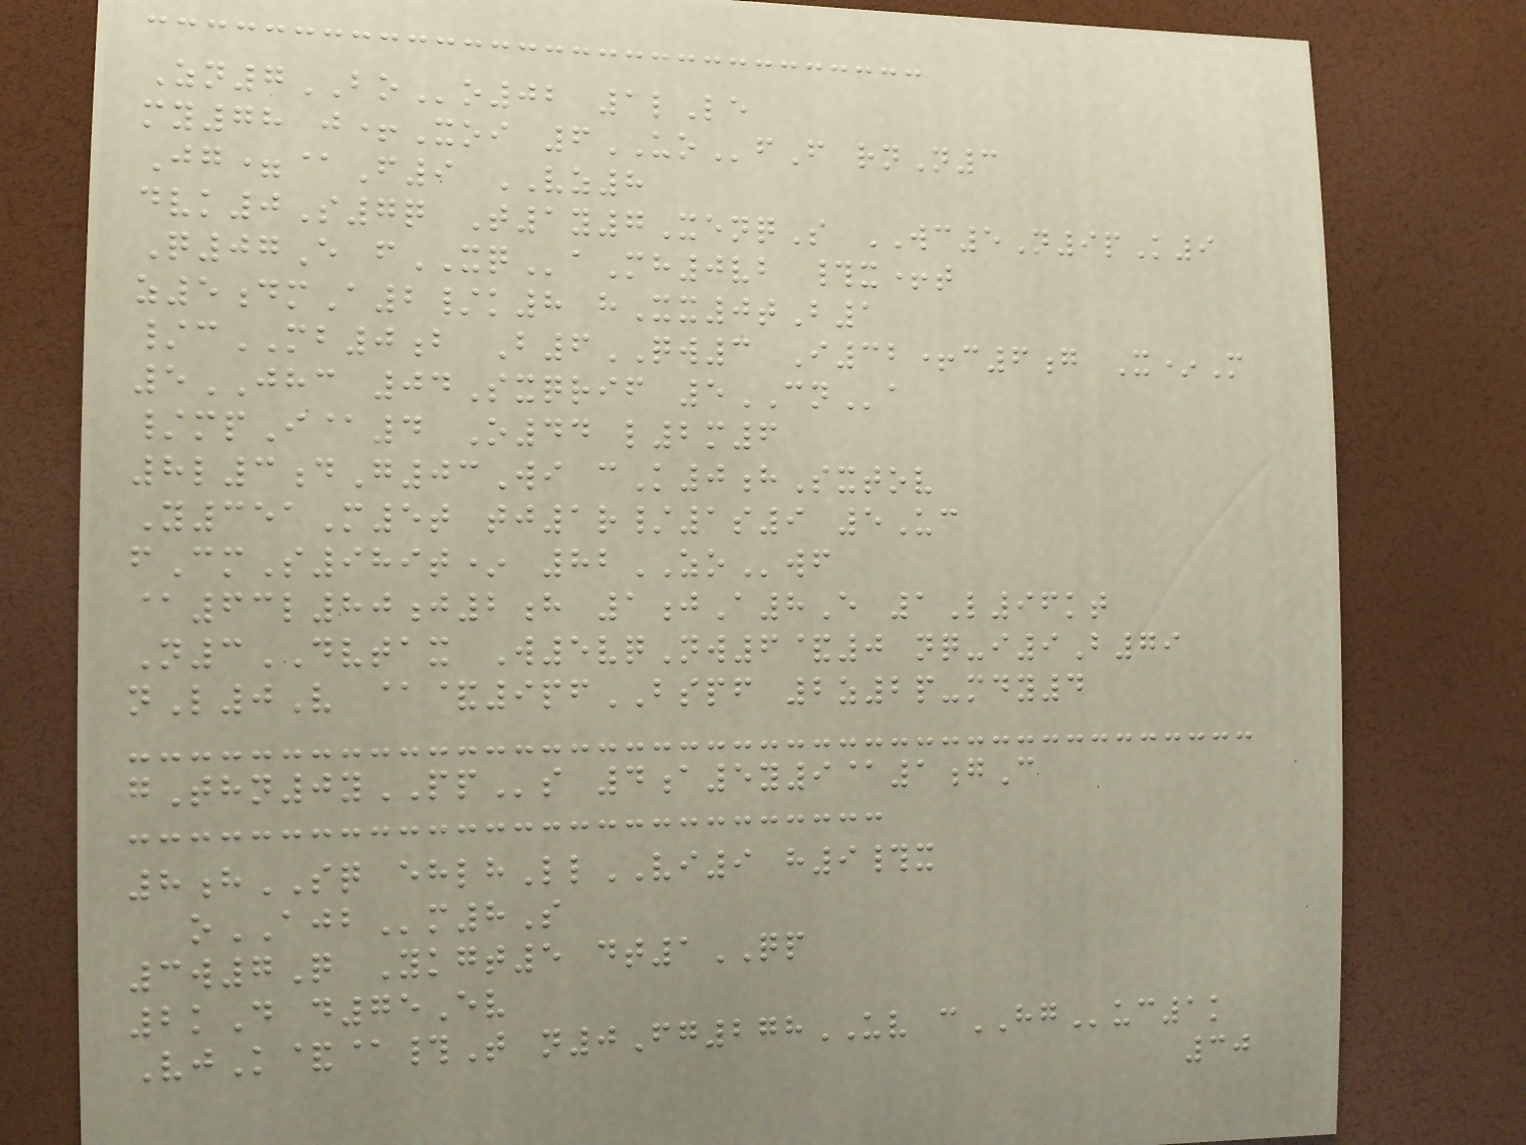Zn7BOo02 1lLe
my78 j+Xoi 6UOfF rnN3
Jg=@F9 VZ8
dvk0S7q T1y7XenqS WC5N9pK9
Q07E fXQaMh0vb #x+t
z5dmA2/k8 hXx0tB1
/cMB0b B6QW3 I32+c6g X*M
5JHC 04Sxqrif 5CNa
/mpI@4 O44 l2m6
8l3dG03Wi cK0hSxtov
Y351M5t tj1r/1s9 5Uc
fCmS989t* 82ZOwf
@63l80j2h 1jA8E 1L96kt
N3DVTAX W5vqNw6&0 nq-i9B79
nL0V @&9pfBSPF 2z2p-mdy4
gThn0yPPs 4a5y9@1gC
8hSQ ehlhLlVI9 h9#x
oAJBm8S
3w7Q Ykgt5 dt1QP
2kD d75Ev
VjK&@#T n0Fg278UV cHGuc1k
30
